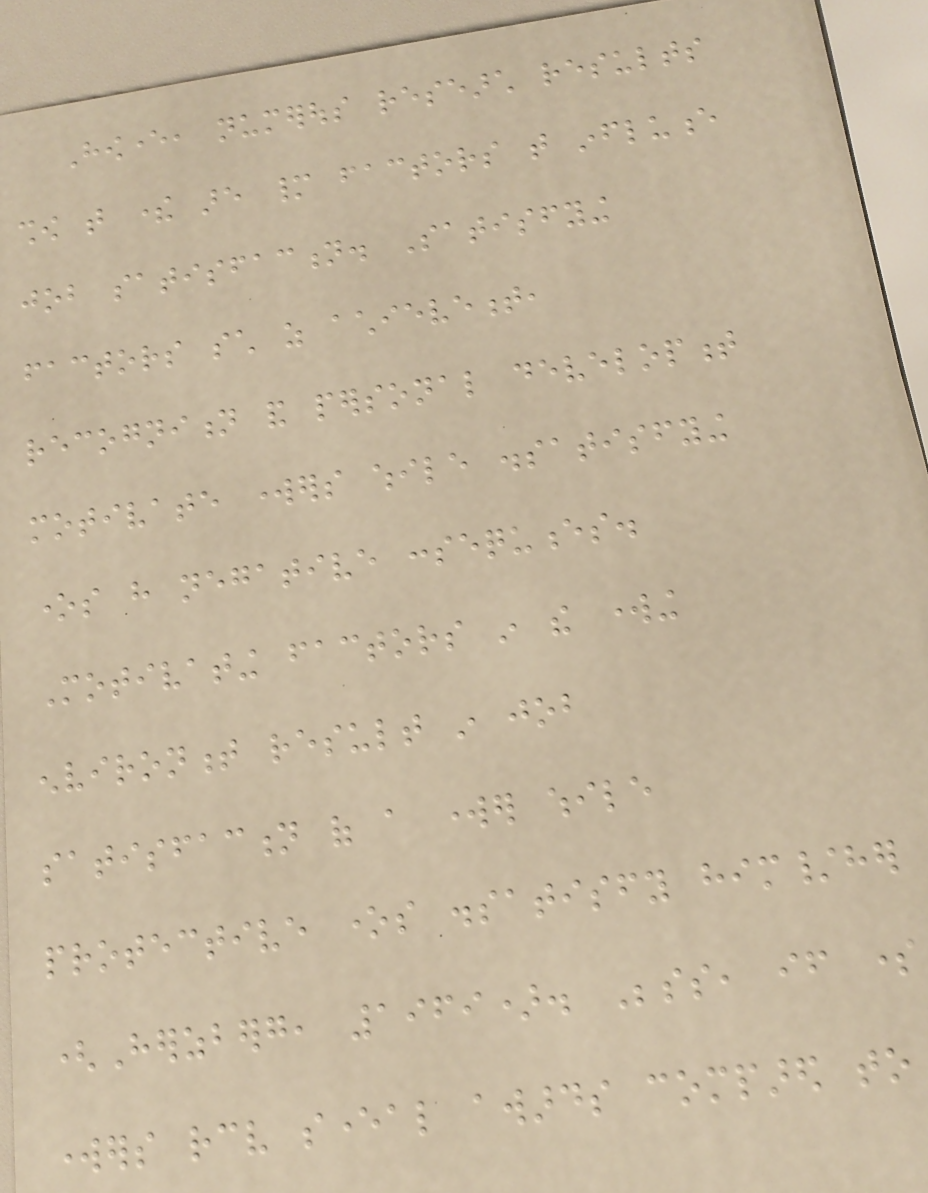However, numerous research results
show that there are many factors that influence
job satisfaction. Satisfying
factors such as achievement,
recognition and personal development
motivate workers while dissatisfying
ones have negative consequences.
Motivating factors in the working
environment result in job
satisfaction of a worker while
protective ones dissatisfy him/her
(Herzberg, 1969). Besides, if some
workers receive several awards compared to
